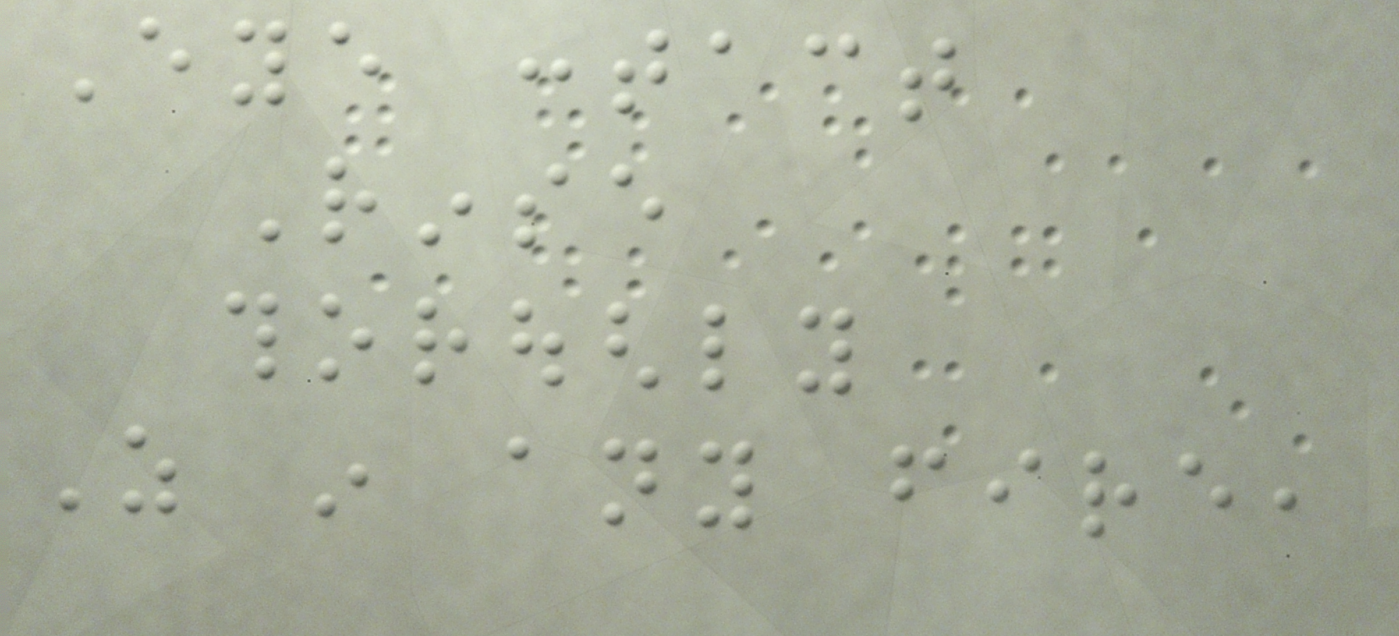Eye contact
Rinse
thoroughly
As in any fire,
